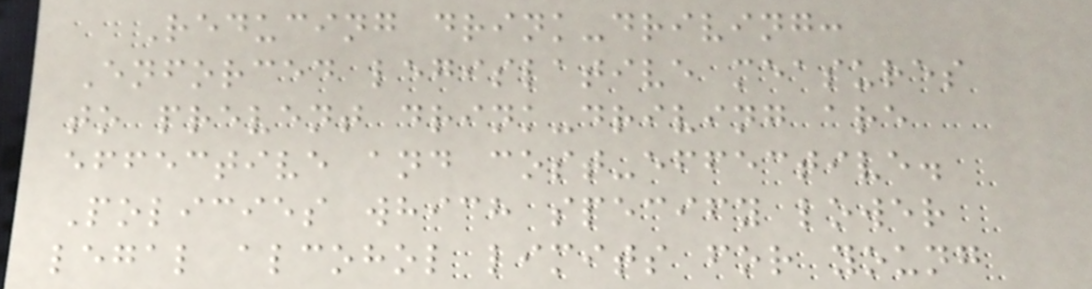Reducing drink-driving:
Enforced legislative measures
to prevent drink-driving are
effective and cost-effective.
Policies which specify lower
legal alcohol limits for young
